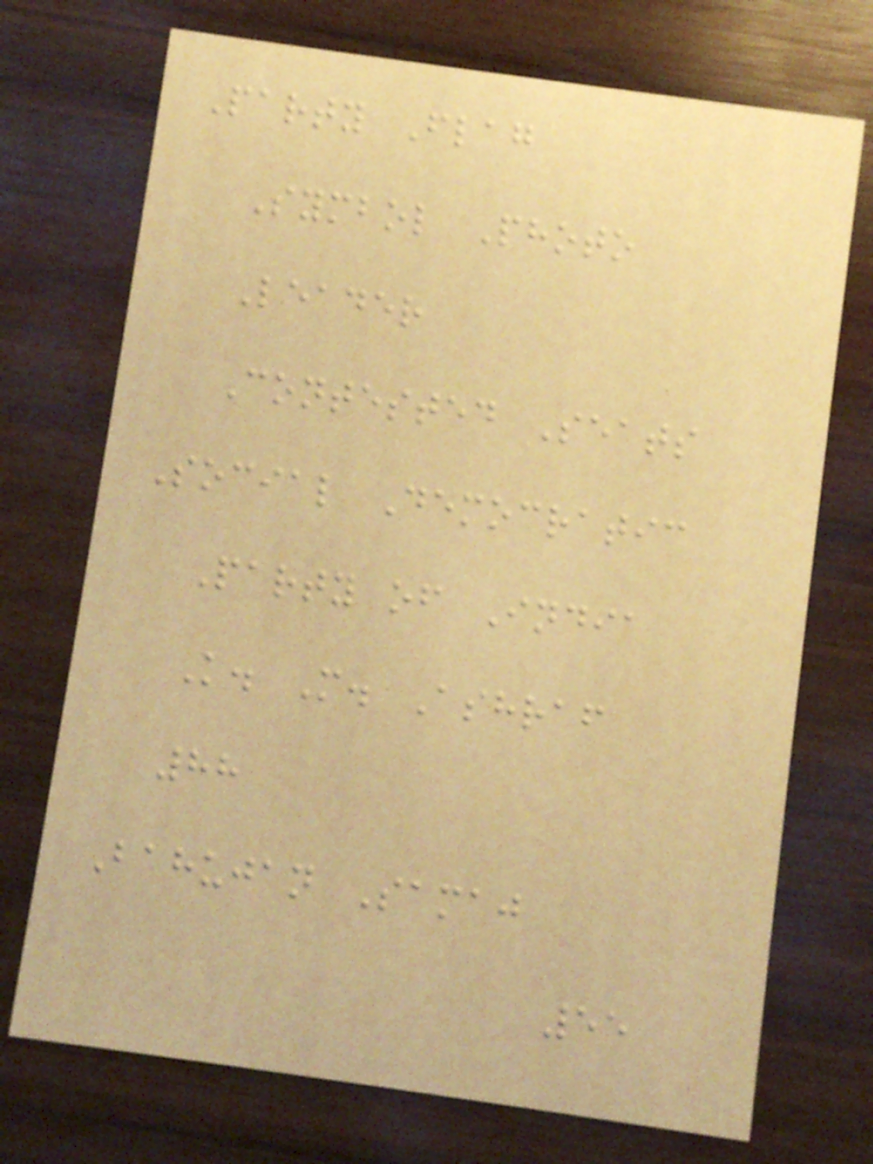Party Flag
Symbol Photo
Leader
Contested Seats
Social Democratic
Party of India
K. M. Ashraf
88
Bahujan Samaj
55
